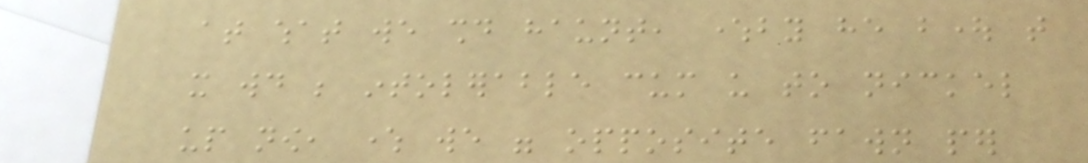at what we should haunt, whereby he bought that
it would be intolerable cum us to nickel
up now, where we were opposite fawn per
